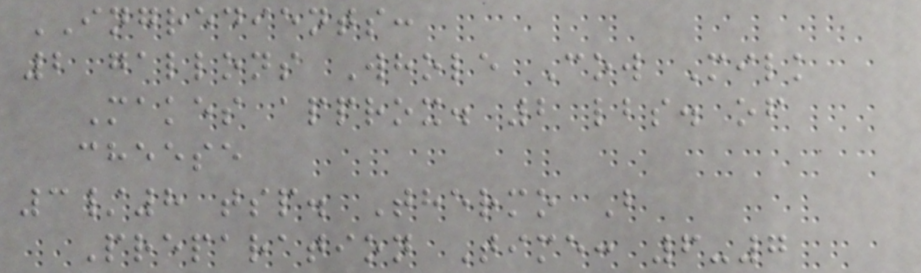INGREDIENTS:
2 gallons Whole Cow Milk
Makes approx. 2 lbs. of
cheese
3/8 tsp. Thermo B
Preparation Time: 6-7
